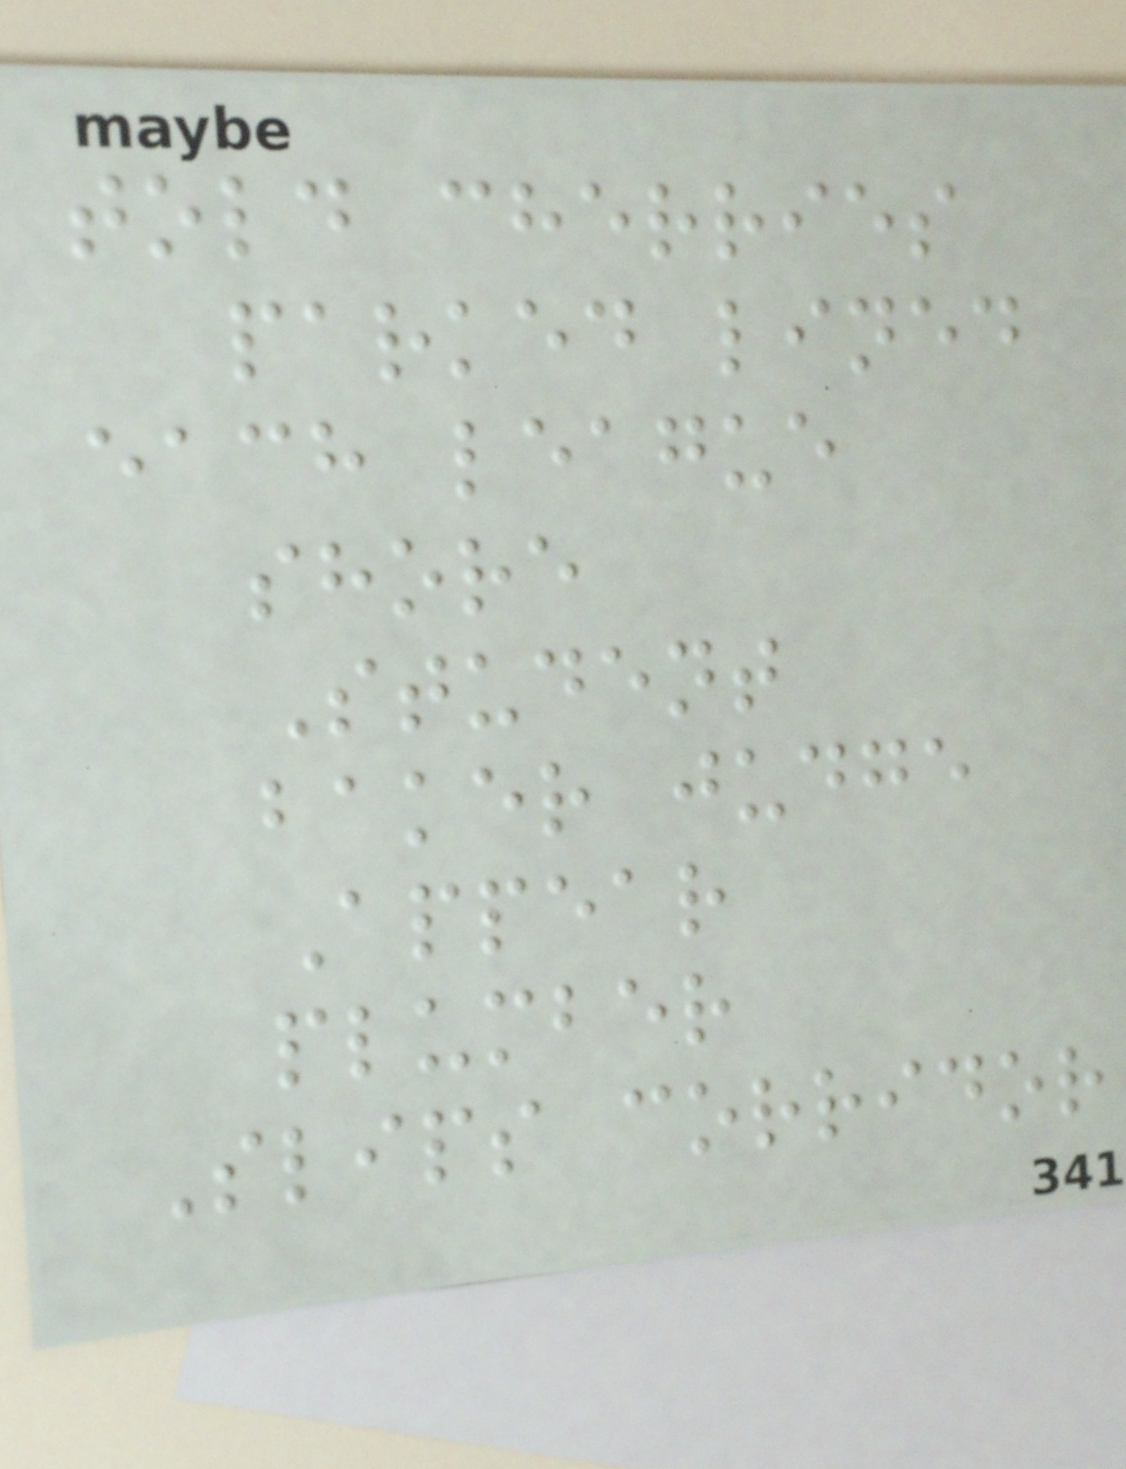told cherries
parked lined
each league
shore
Student
baker judge
Appear
plumber
Slips corridor
